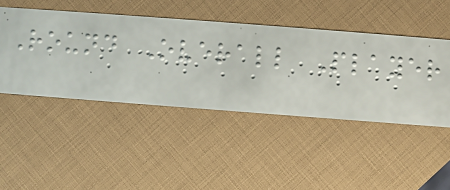Round Overall Player
